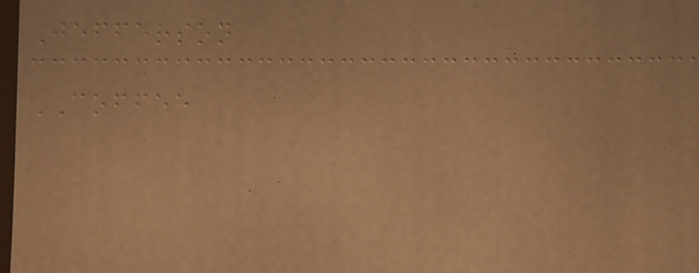Jefferson
COFFEE
